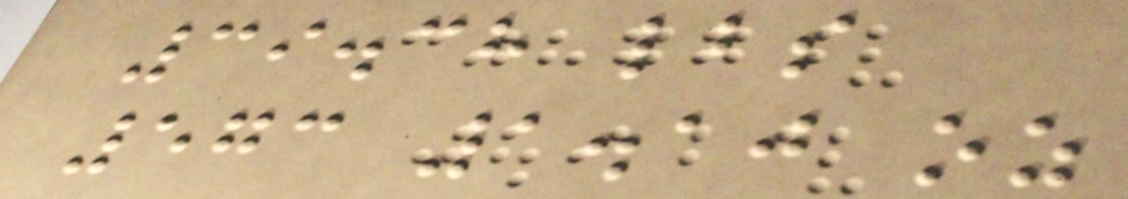39.38 lbs
573 1.10 oz
